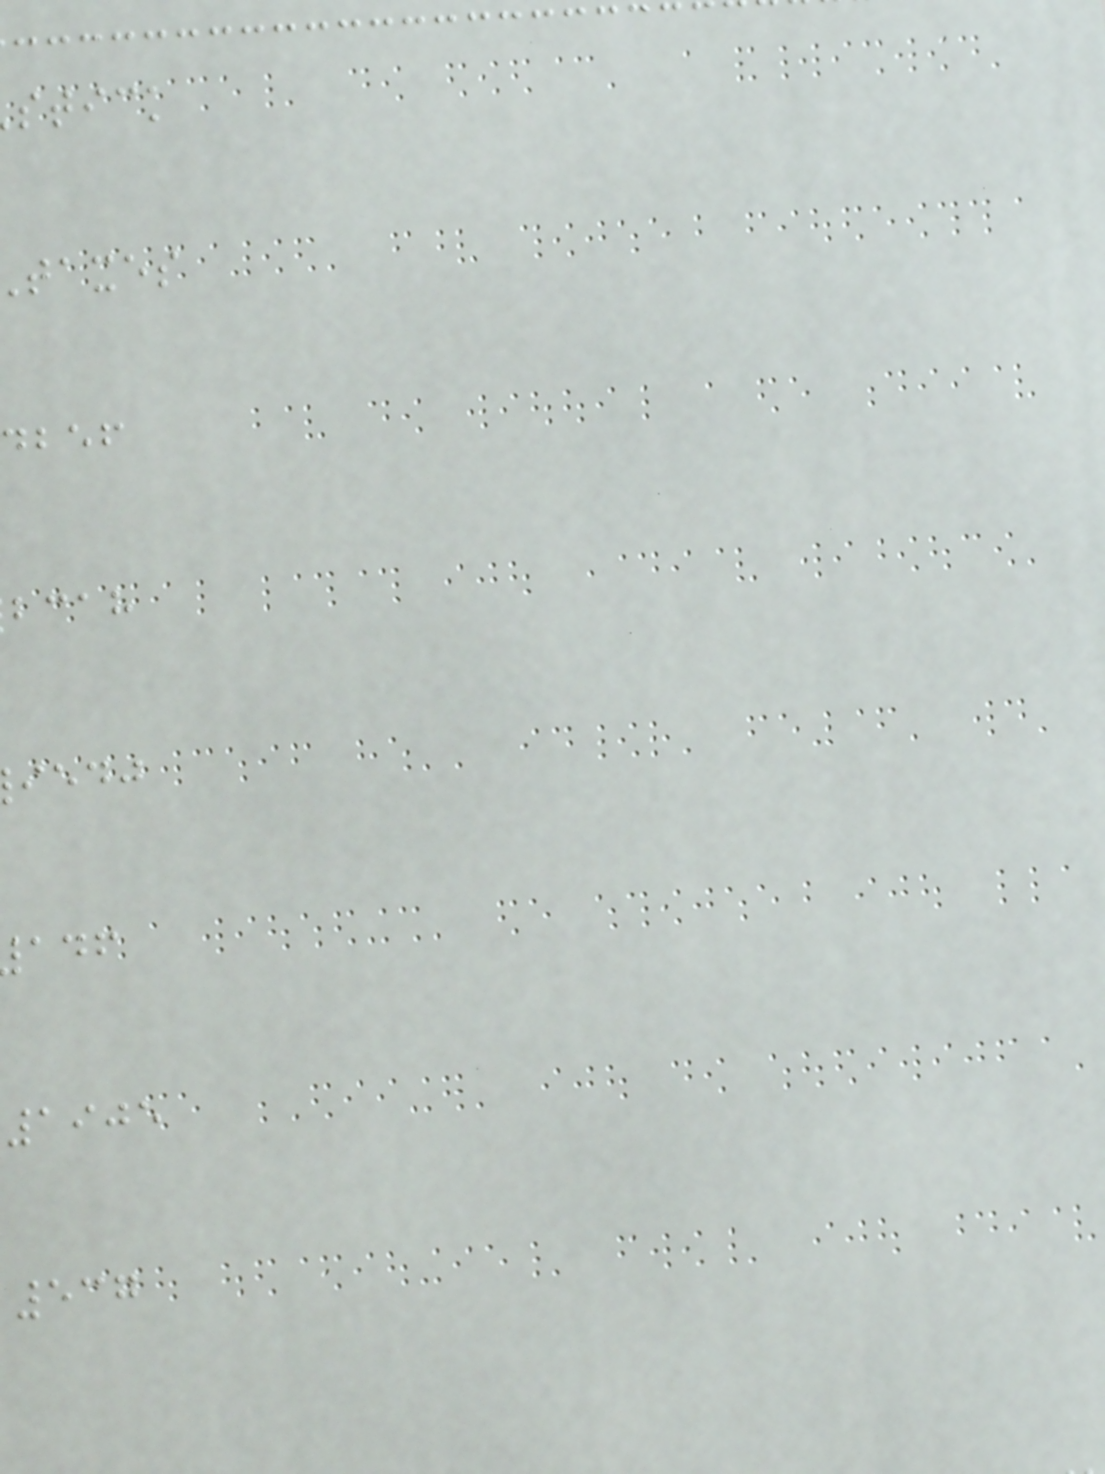stick
taxes
dbef
bcah
iedj
1905
537
